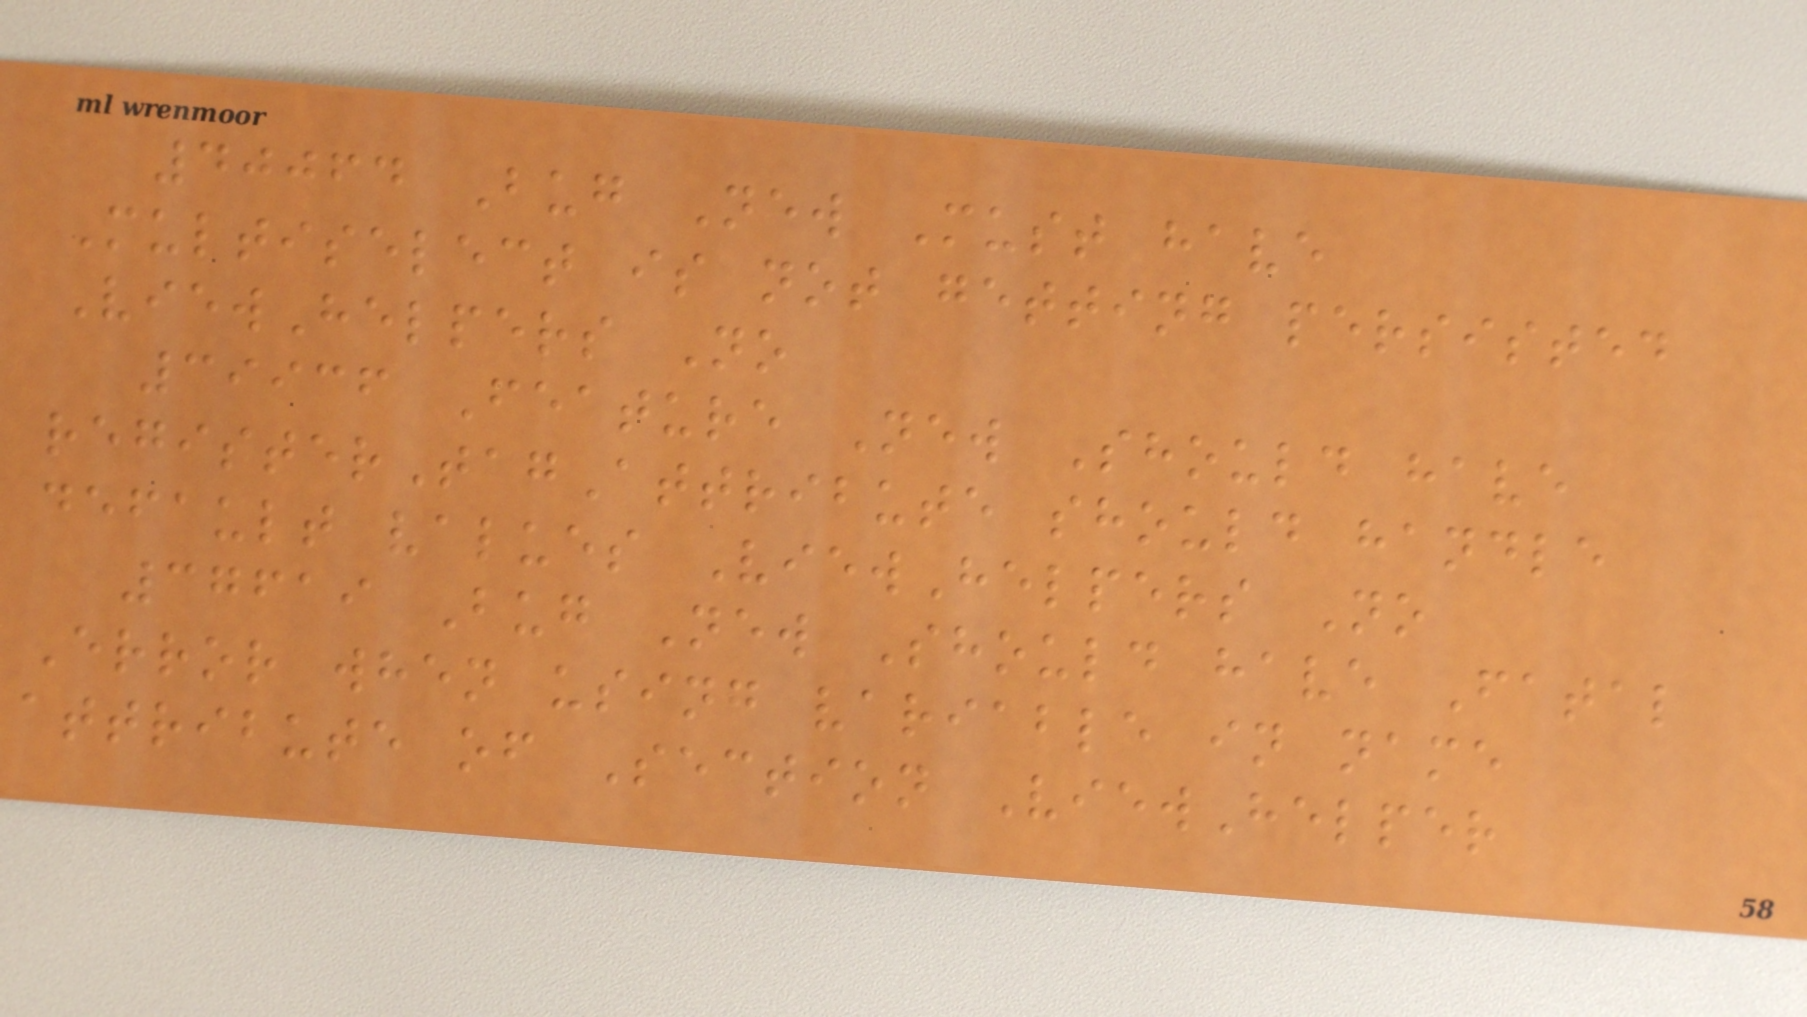40064 Bug New Must have
Multiselect is not getting persisted
ViewHelpers No
39936 Feature New Should have
registerTagAttribute should handle
default values ViewHelpers No
37619 Bug New Should have Fatal
Error when using variable in name
attribute of Section ViewHelper
